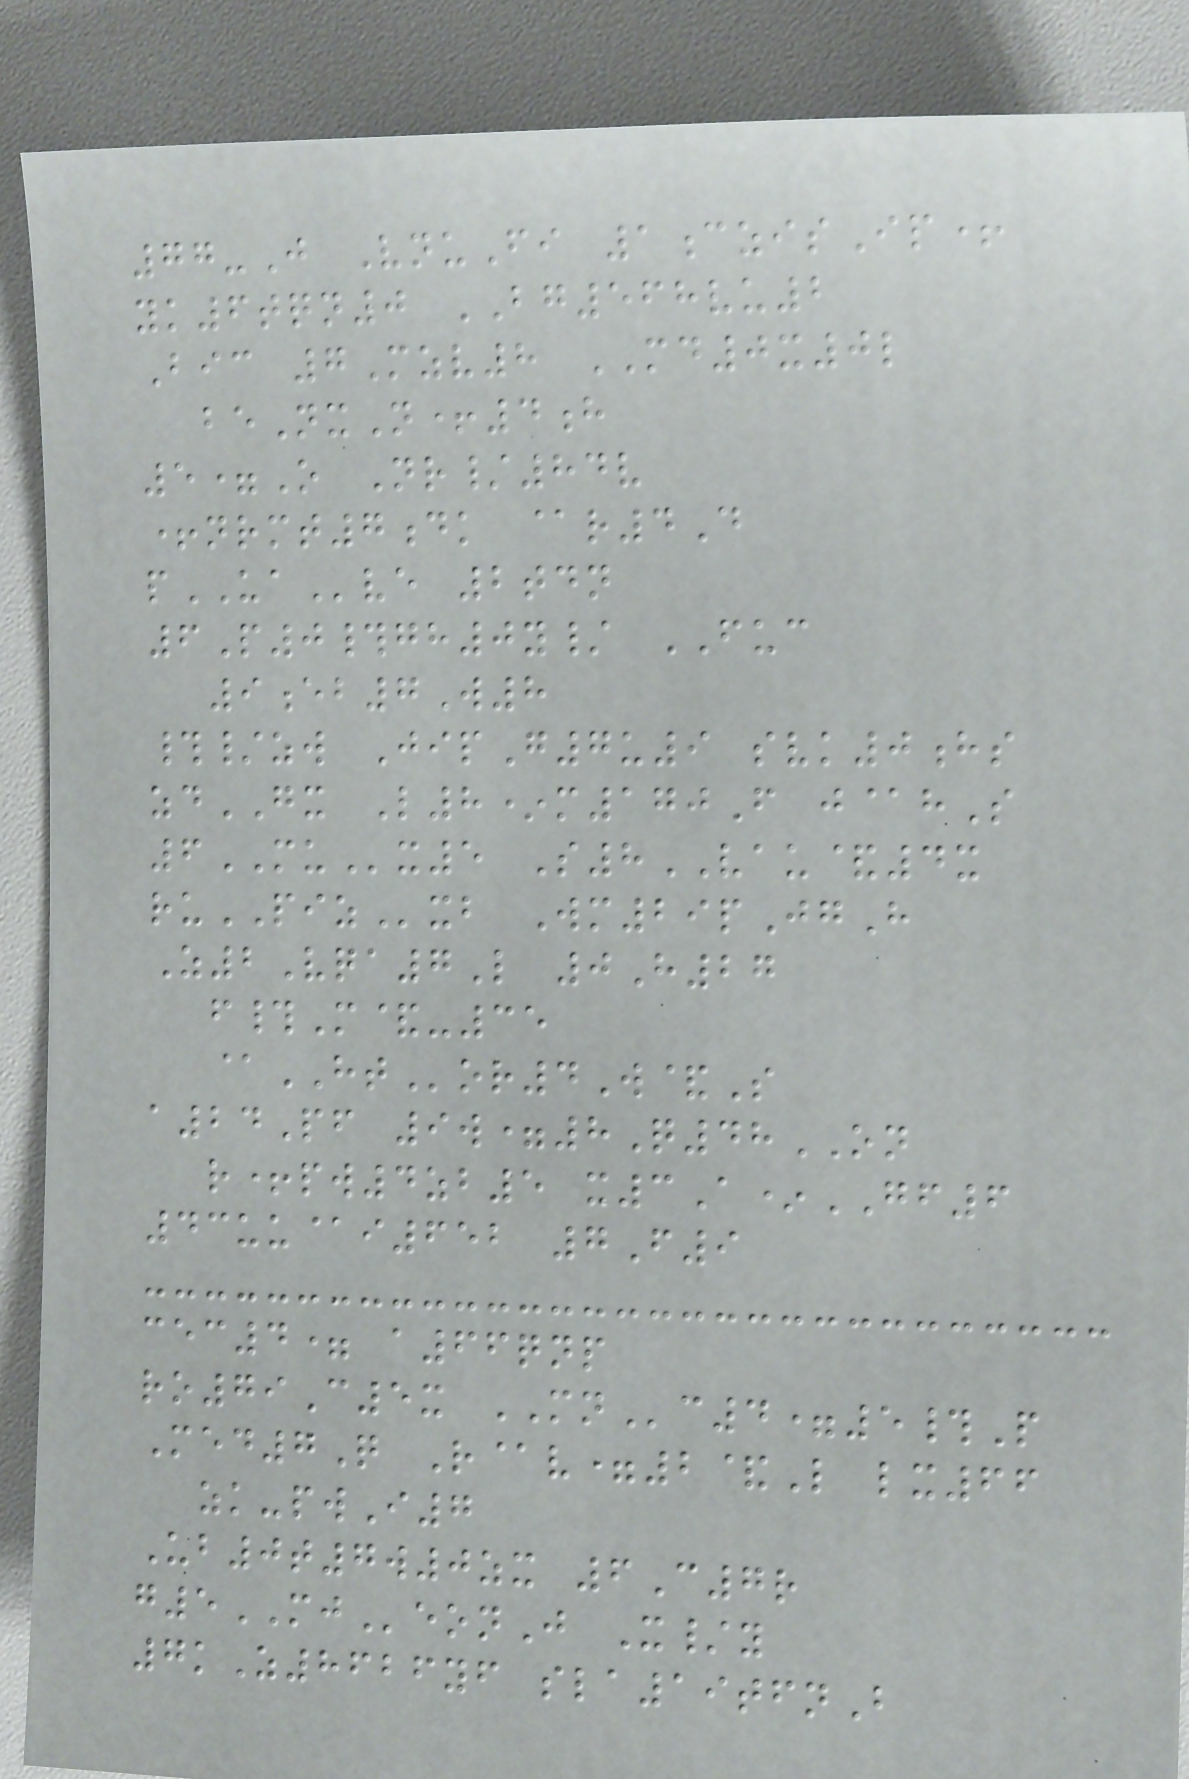77-J VnuFi 1czisIp+
yk6tqn0 BG568vu2
Bic 7Mzv8 MD0x0l
beNxN+4h
5=O Nr/84v
+nrmt7dk @r4D
pUAve 2tdn
6P0#gh0y/ FUC
9eb7W8
#/zw JipG7u9 svk0hs
zdGX L8*m170F j@hS
6MUx5 S8VAU&4x
ruPIZxb Wm29pJgH
Z2Vqa7L 0H27
f#M&-35
@HTor4W&S
a24Pf 9w=8Q48ON
r+pw4zb5 x3A*GF6
43uu@i652 7F9
cec4= a66qnp
ro79C5x MNc4=5#P
Med7Q R@v=2&L lx66
zk-pwI7
Ub0t7w0zx 6C7r
g5MJeonJ X/y
7kZ8626yf sla19tfnB
